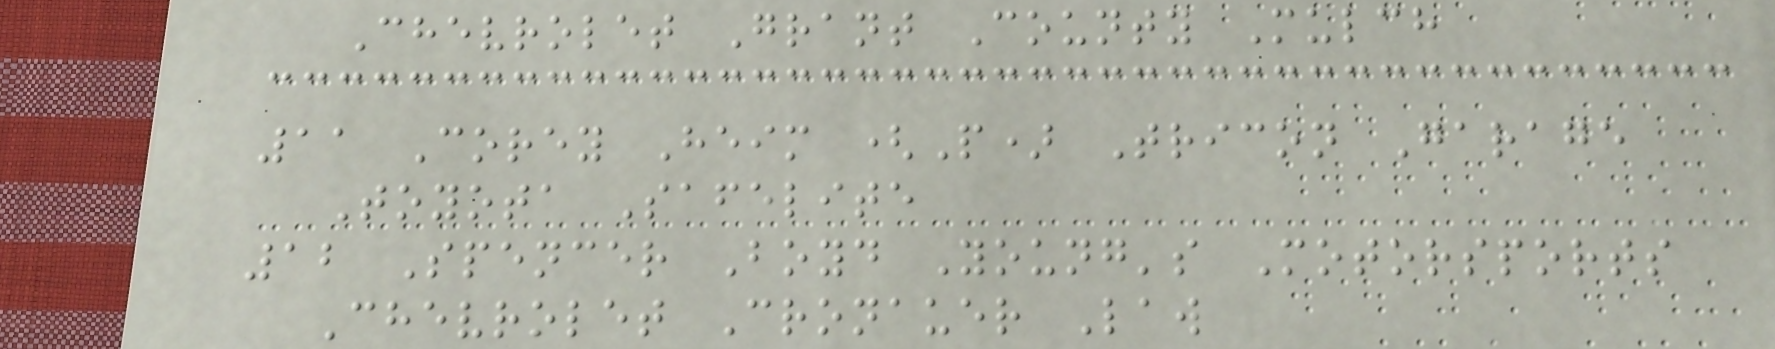Chevrolet Grant County Mulch
11 Corey Heim (P) Tricon Garage
Toyota Safelite
12 Spencer Boyd Young's Motorsports
Chevrolet Cronauer Law
